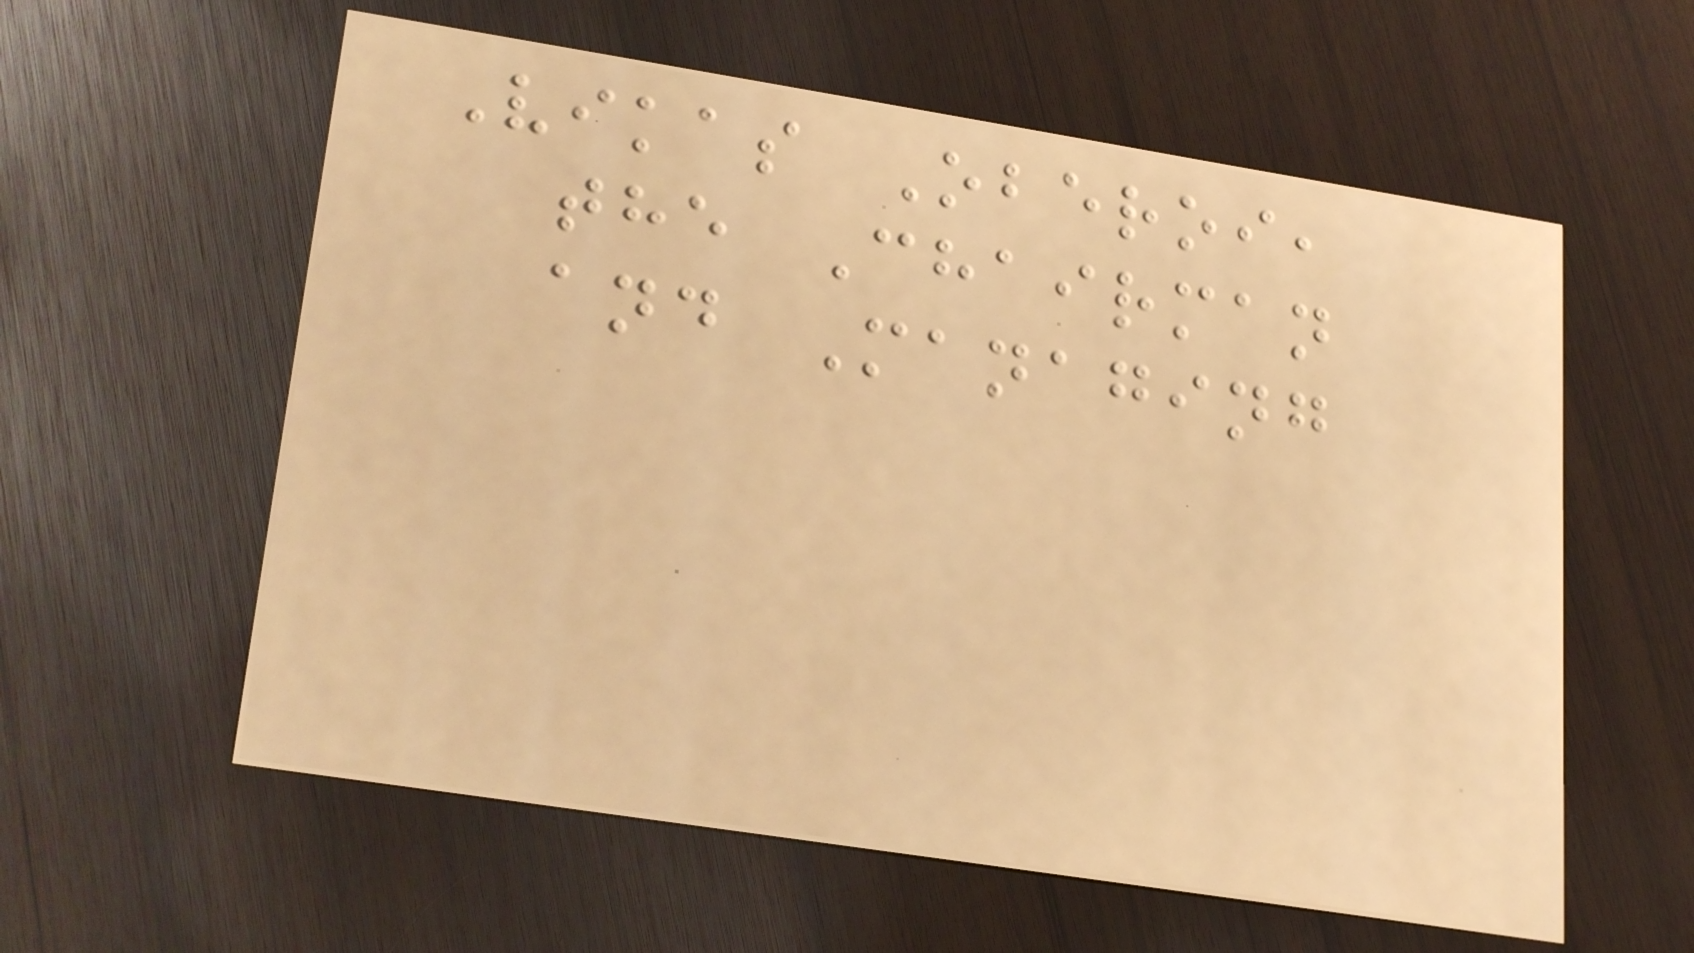Vikas Oberoi,
the Chairman
and Managing
